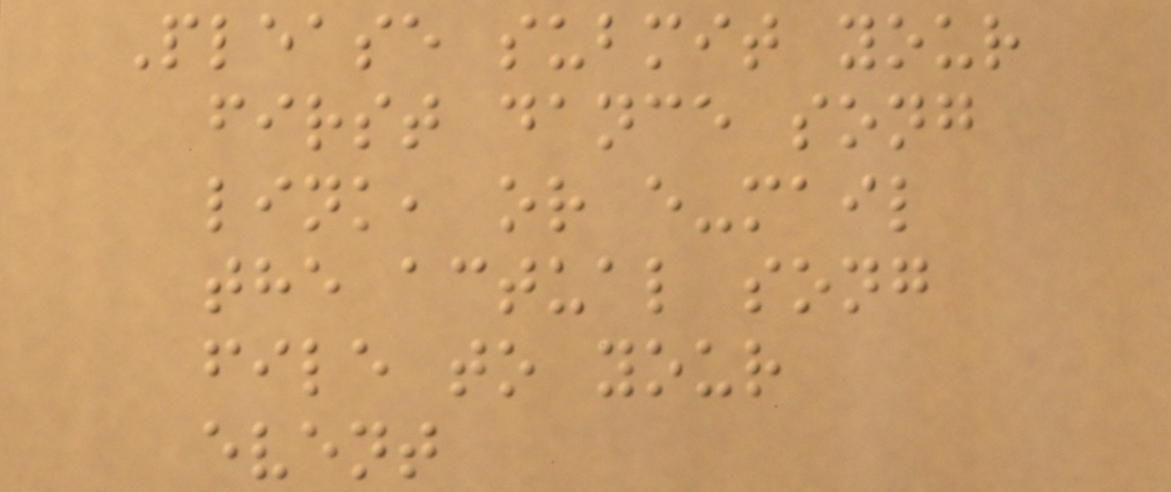Please submit your
first dance song
link, or e-mail
the actual song
file to your
event
